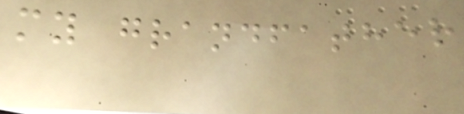my grandfather
